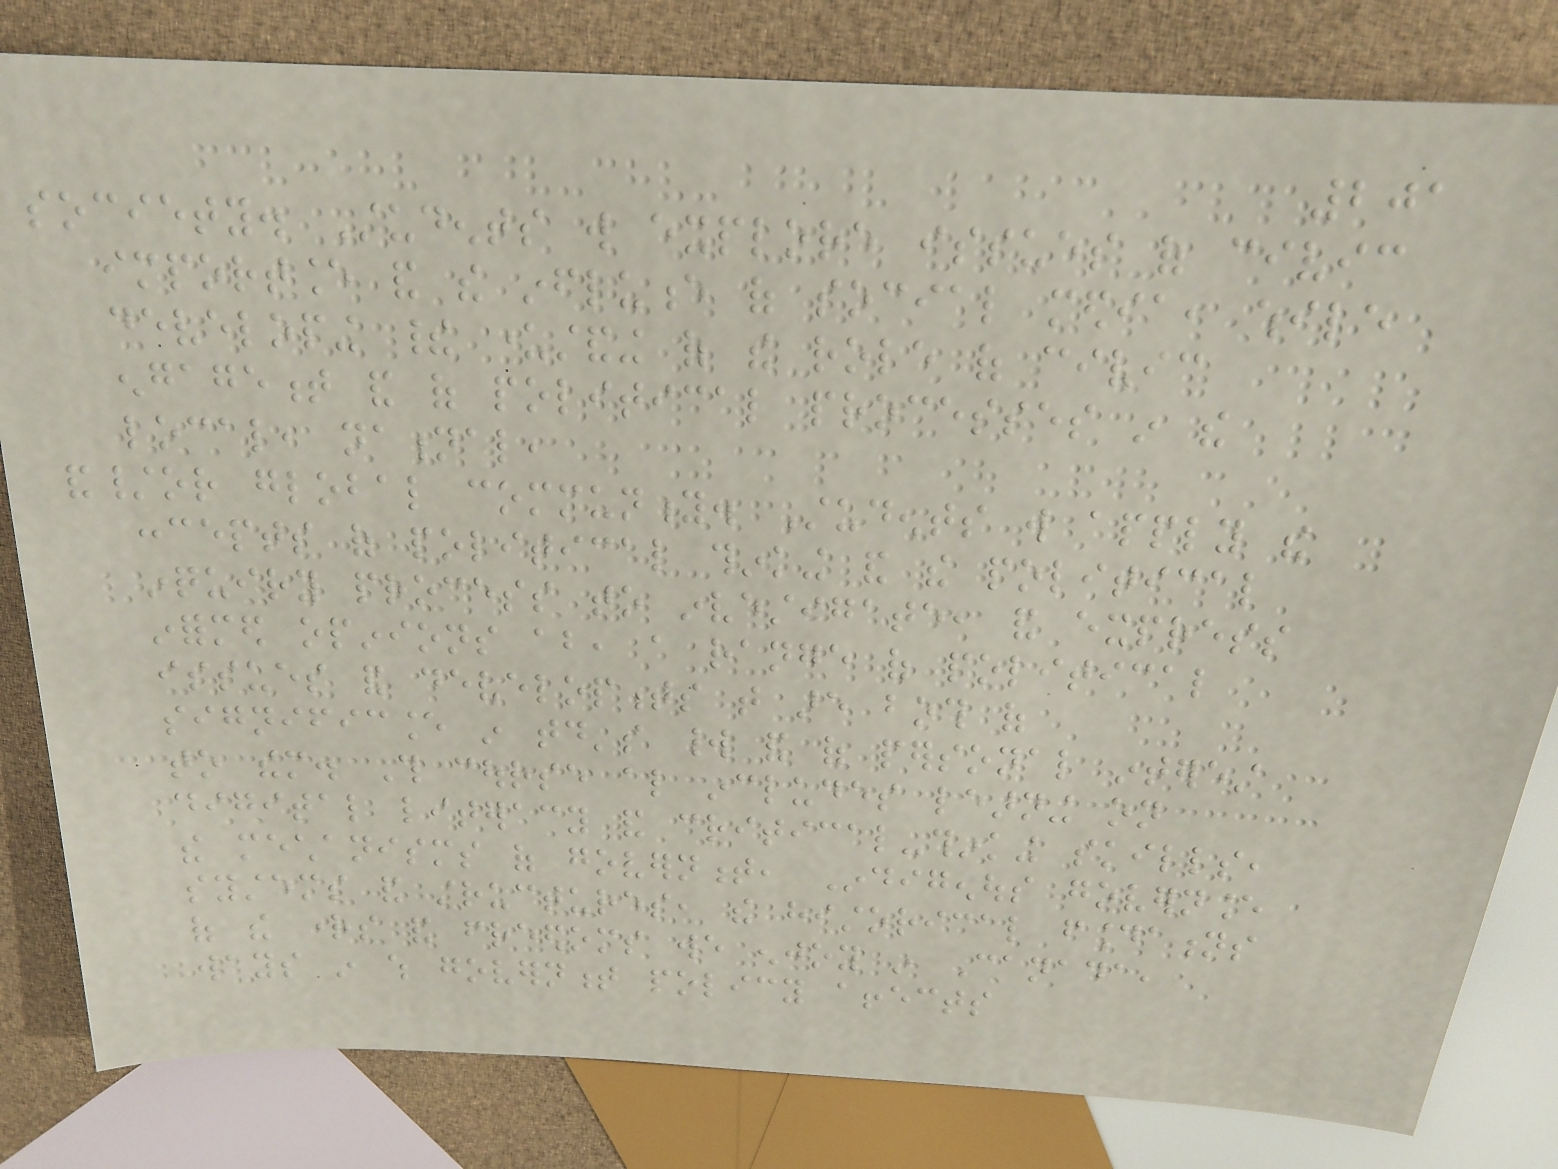201
society. Students will explore issues of civic
importance and the influence of social media, while
developing their understanding of the role of civic
engagement and of political processes in the
local, national,
and/or global community. Students will apply the
concepts of political thinking and the political
inquiry process to investigate, and express
informed opinions about, a range of political
issues and developments that are both of
significance in today's world and of personal interest
to them. This course also includes learning on
digital literacy and critical-thinking skills,
the mechanisms of government, Indigenous governance
systems and structures, the historical foundations
of the rights and freedoms we enjoy in Canada,
ways in which government policy affects
